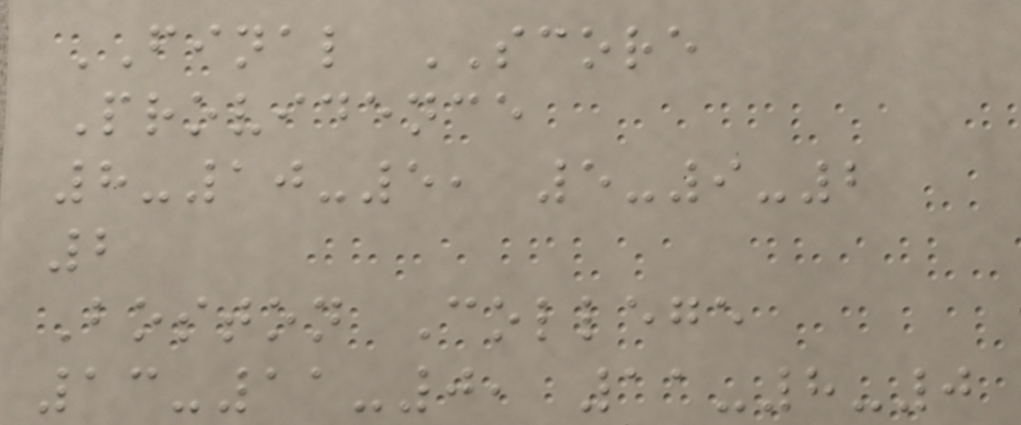FINAL SCORE
Providence
8-10-5, 5-9-2
2
Boston College
13-11-0, 11-8-0
